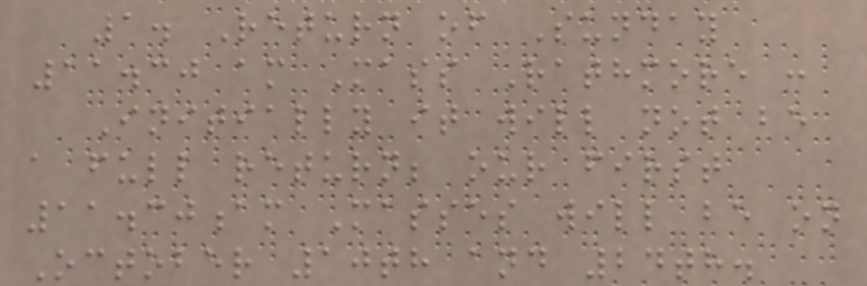1. Return of Sunday
11.30 am Mass Rathmore :
Initially it will not be
a full return; our first
11.30am Masses will be on
October 10th and 24th.
